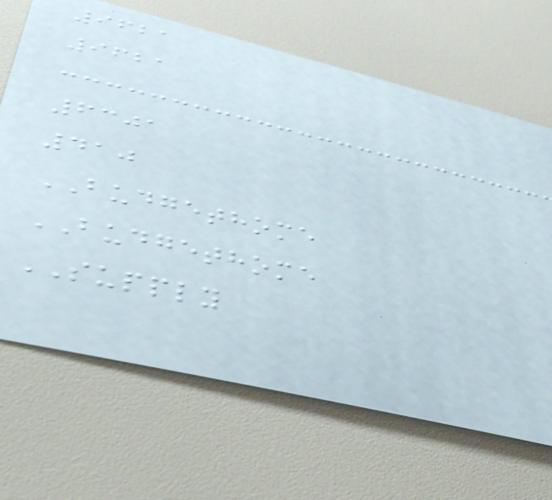9621
9621
6301
410
BUDGETHOME
BUDGETHOME
SUPPLY
